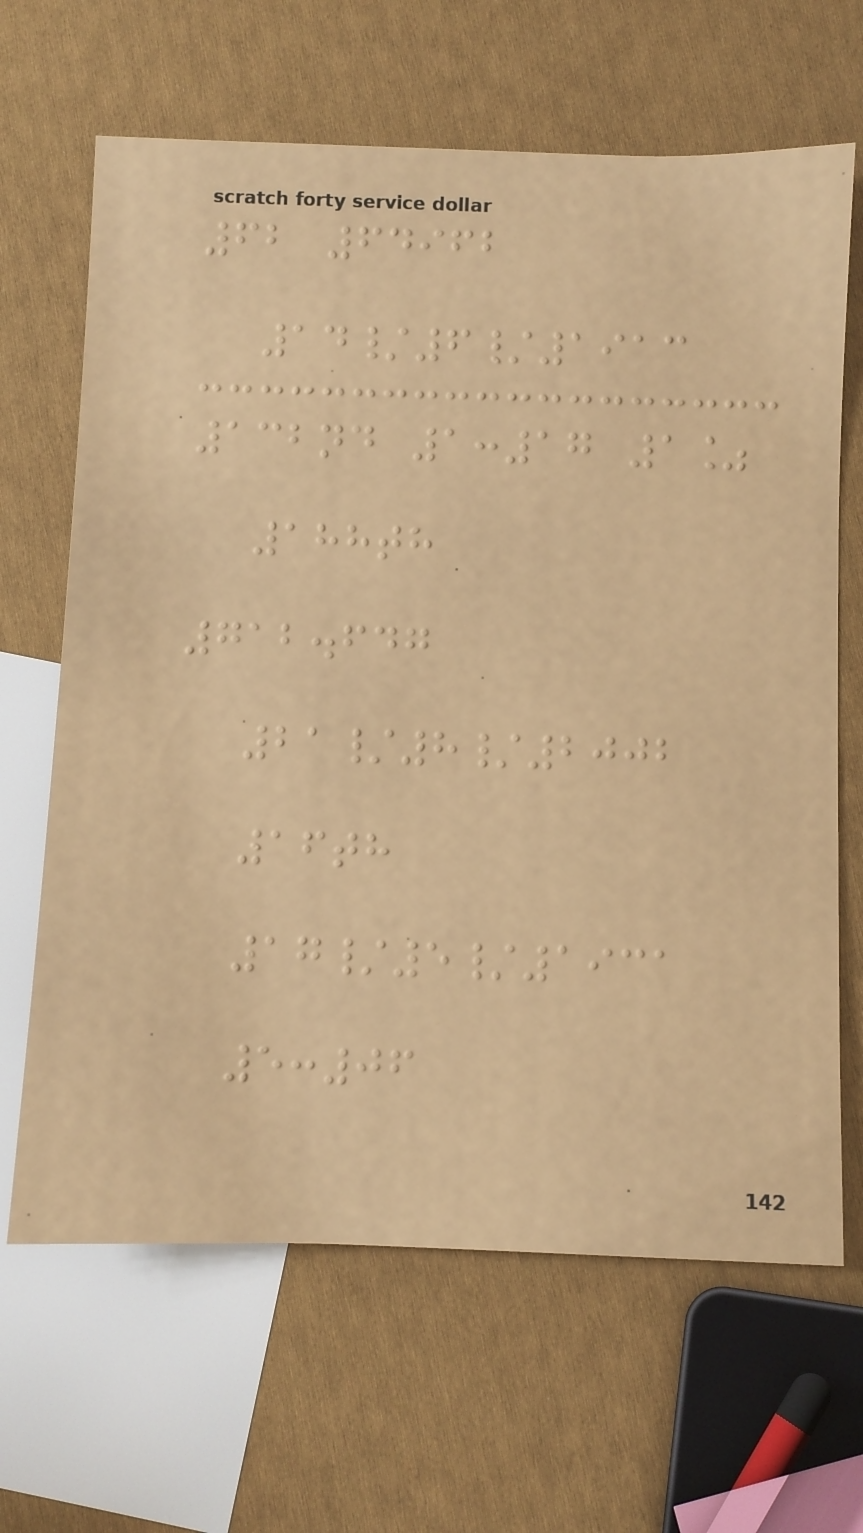62 64962
14/6/1913
132nd 1:17 1%
188th
712.647
21/8/2002
16th
17/5/1931
5:06
